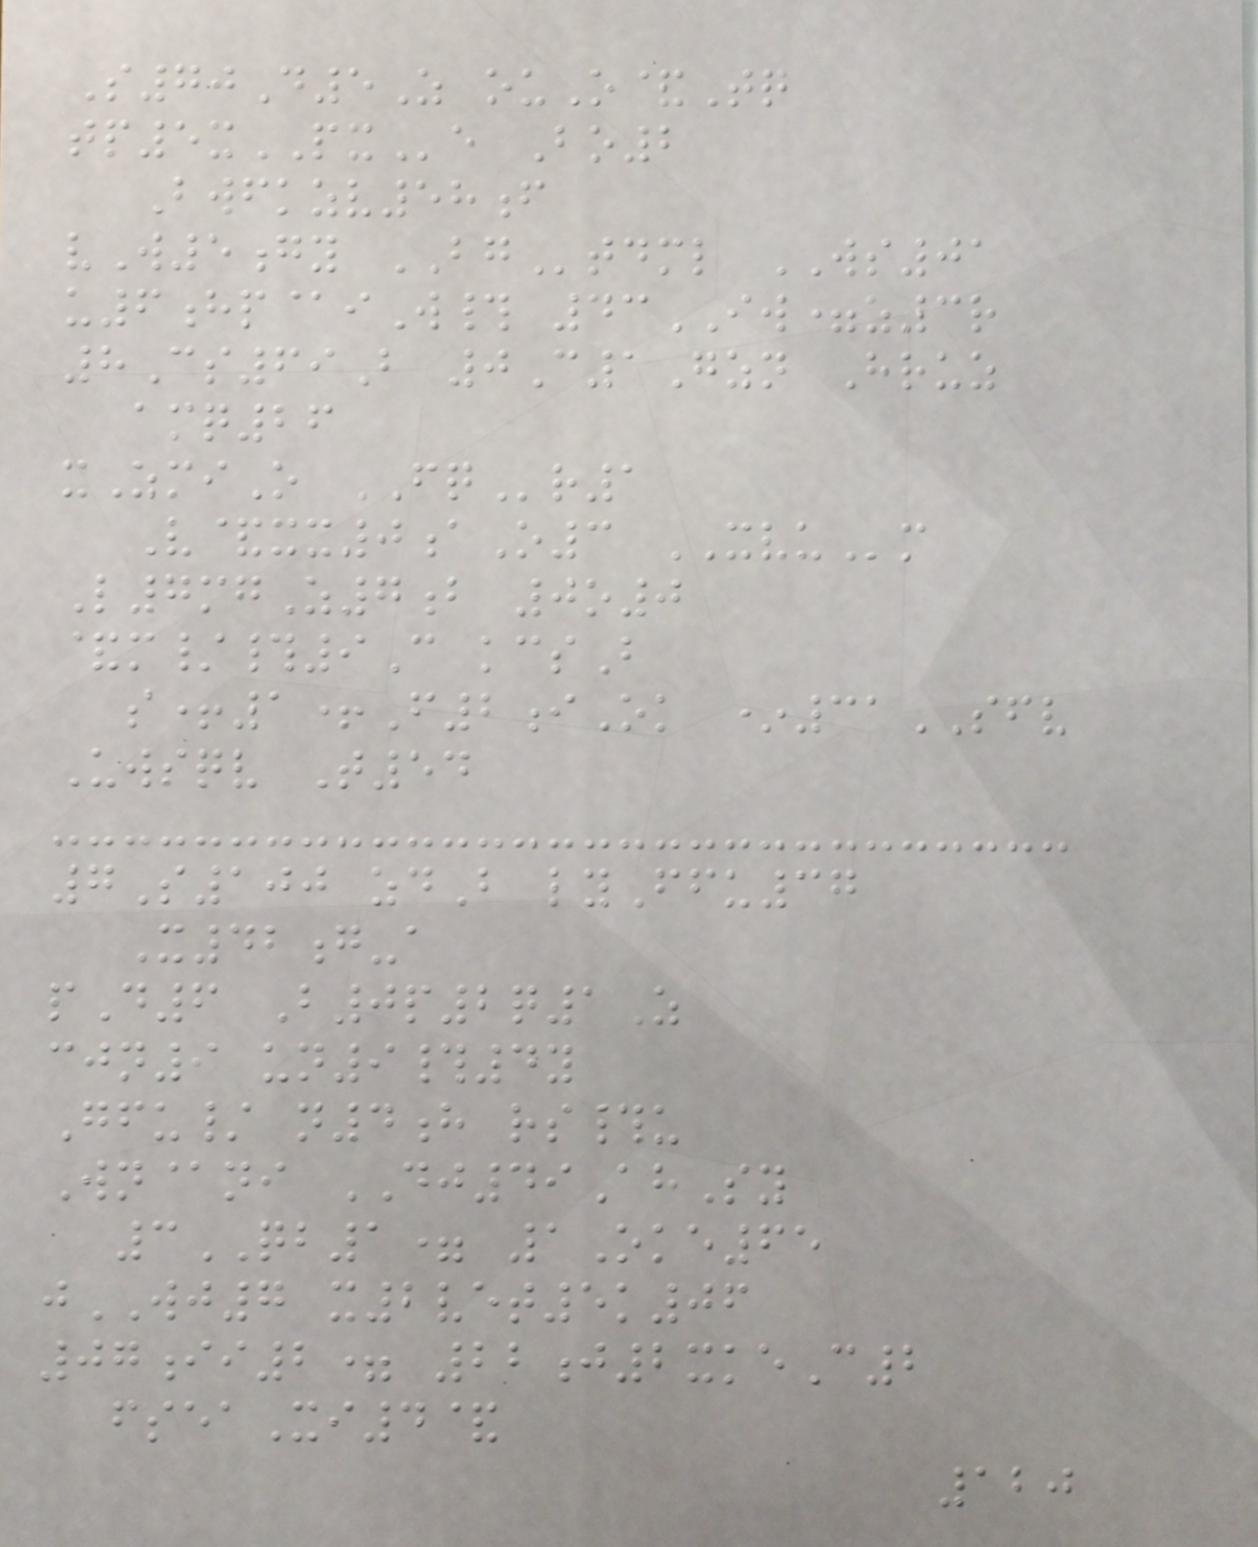S70D5Z ouO&Tq
tp5xPXe Bo2
Bwfkzv58f
vW5gy BGtdml WS01
u6hp@iW# 43IW=z3r
8Cs69B 0C1Gzn Hruz
amq26
xZmiO FQr1
V&xx0aO3 XVUm
L7mgZ7b 0o0
&m/#9C kcsB
s+1+F2iOk *31SFV
Uwsqv T54
7S100 zdB lyFfu37
X42g-a
pD6 B0p2q1Z
cjn9 un9#4y
Gfu/ n4h rs#u
Wn@ni DJ49AhSy
3QB1= 1Oke65
jWJ7 x2vet5k06
07ii2= 22j2xkeC2
fseaXi4&
120
